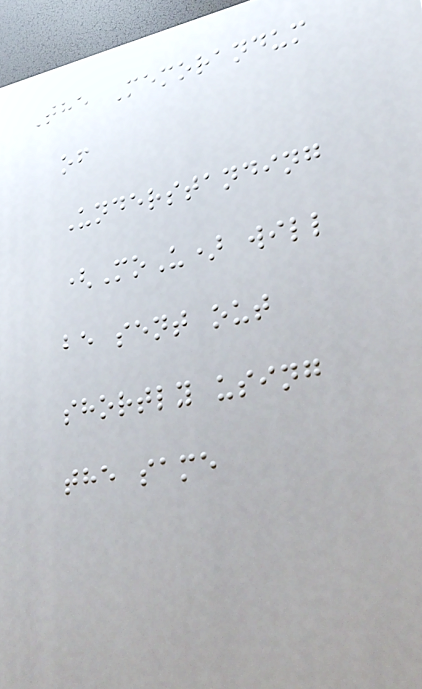The Memorandum
of
Understanding
(MoU) will
be sent out
shortly using
the same
